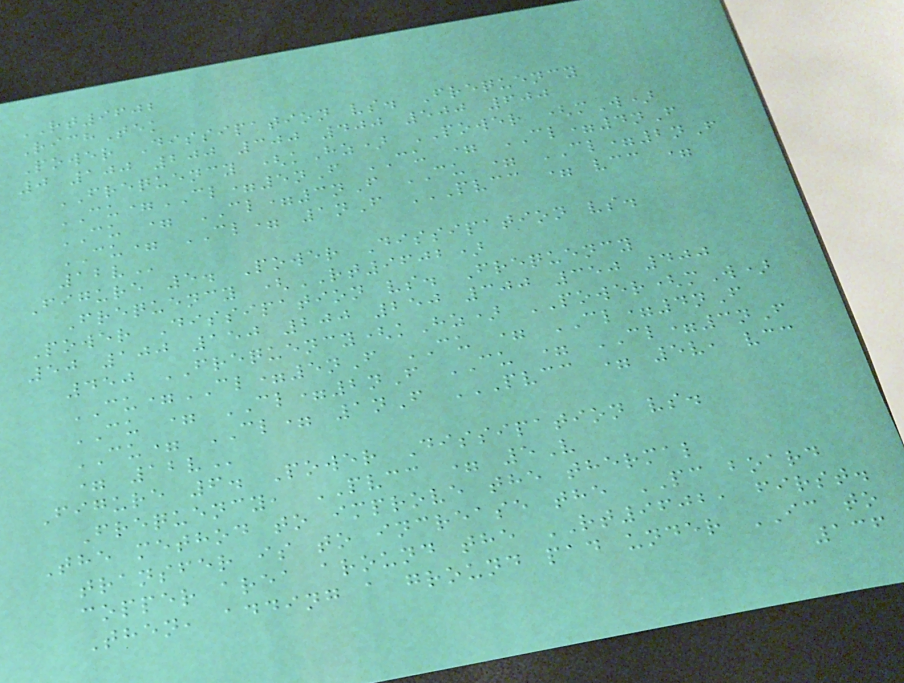RT9602
RichTek
Power Dissipation vs. Frequency
0 100 200 300 400 500 600
FREQUENCY (kHz) POWER (mW)
CU=CL=5nF CU = CL=4nF
CU = CL=3nF CU = CL=2nF
CU= CL= 1nF PVCC = VCC =
12V
Figure 5. Power Dissipation vs.
Frequency (RT9602)
Power Dissipation vs. Frequency
50 100 150 200 250 300 350 400
450 FREQUENCY(kHz) POWER(mW)
CU=CL=5nF CU = CL=4nF
CU = CL=2nF CU = CL=3nF
CU= CL= 1nF PVCC = 5V, VCC
= 12V
Figure 6. Power Dissipation vs.
Frequency, PVCC = 5V
The method to improve the thermal
transfer is to increase the PC board
copper area around the RT9602, first.
Then, adding a ground pad under IC to
136
